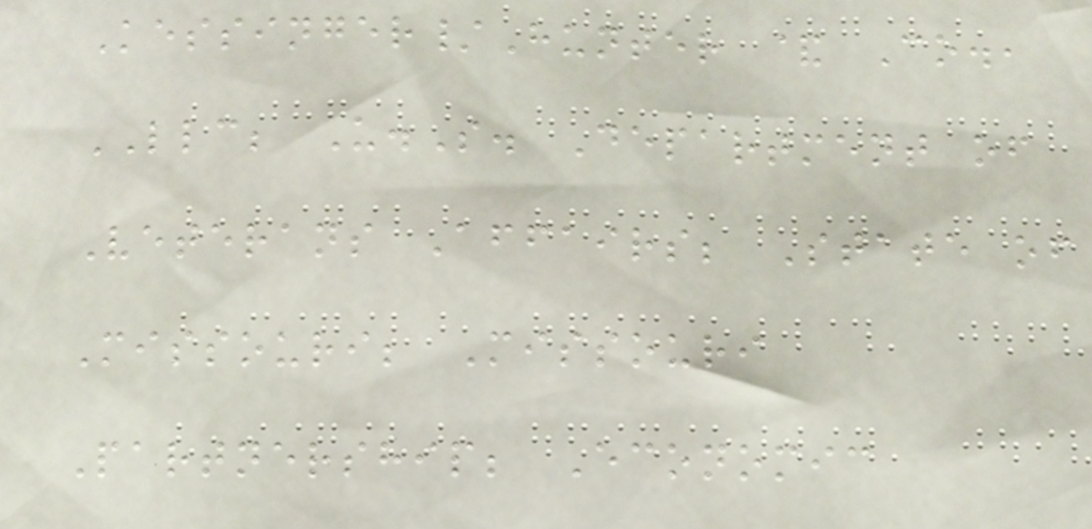Kessinger/Hunter & Co.,
LLC; U.S. Department of
Veterans Affairs; State of
Missouri; Missouri
Partnership; Economic
